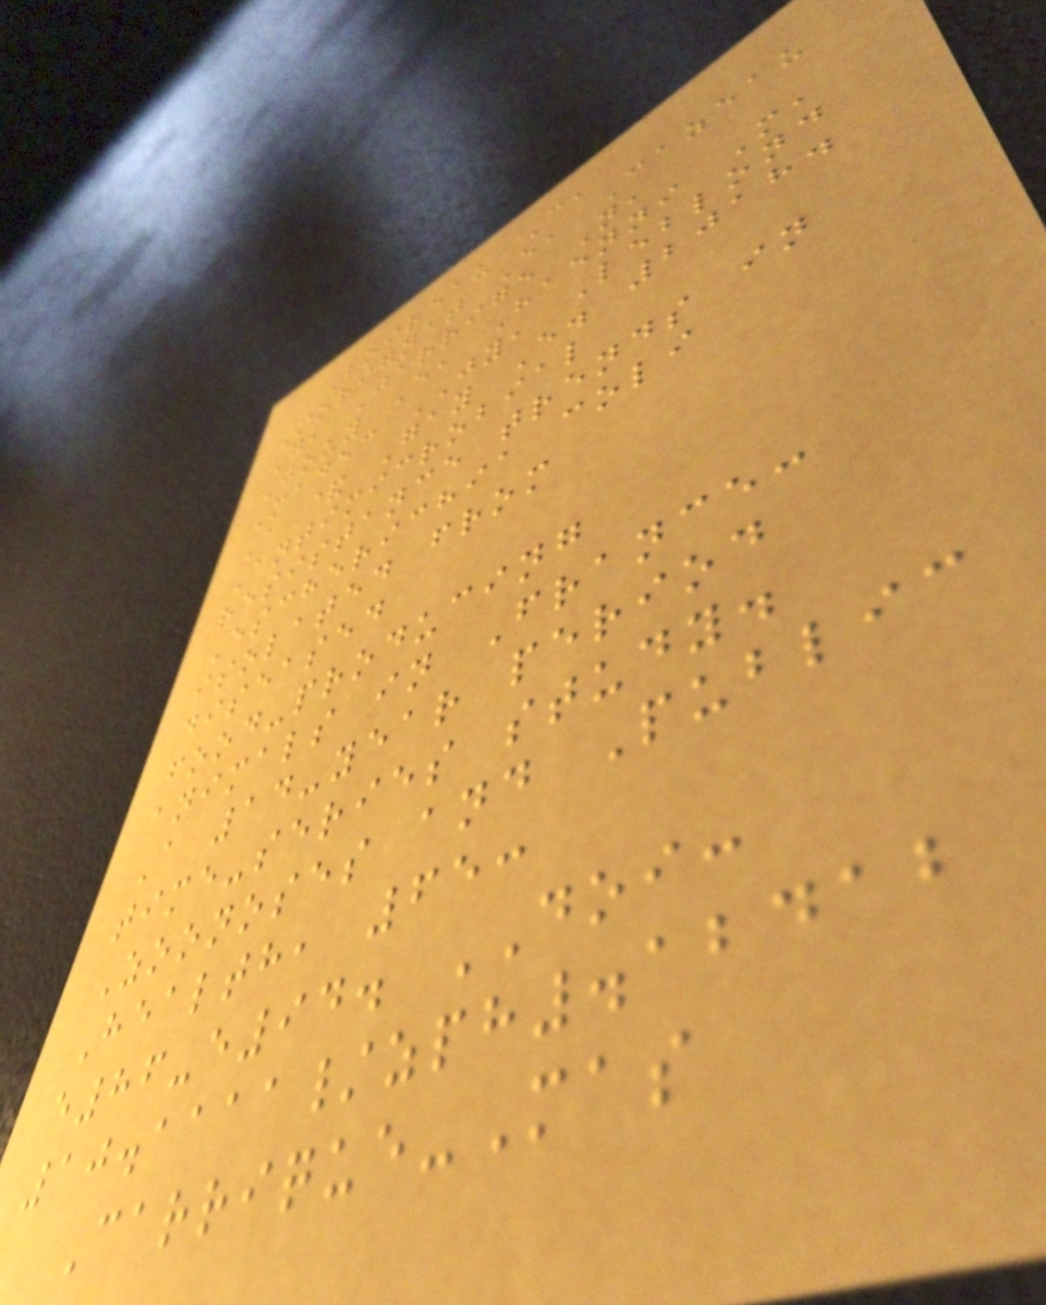Boireau C,
Morignat E, Cazeau
G, Jarrige N,
Jouy E, Haenni M,
Madec JY, Leblond
A & Gay E. 2018.
Antimicrobial
resistance trends in
Escherichia coli
isolated from
diseased
food-producing
animals in France:
A 14-year period
time-series study.
Zoonoses and Public
Health, 65:
e86-e94. DOI:
10.1111/zph.12412
Carrique-Mas
